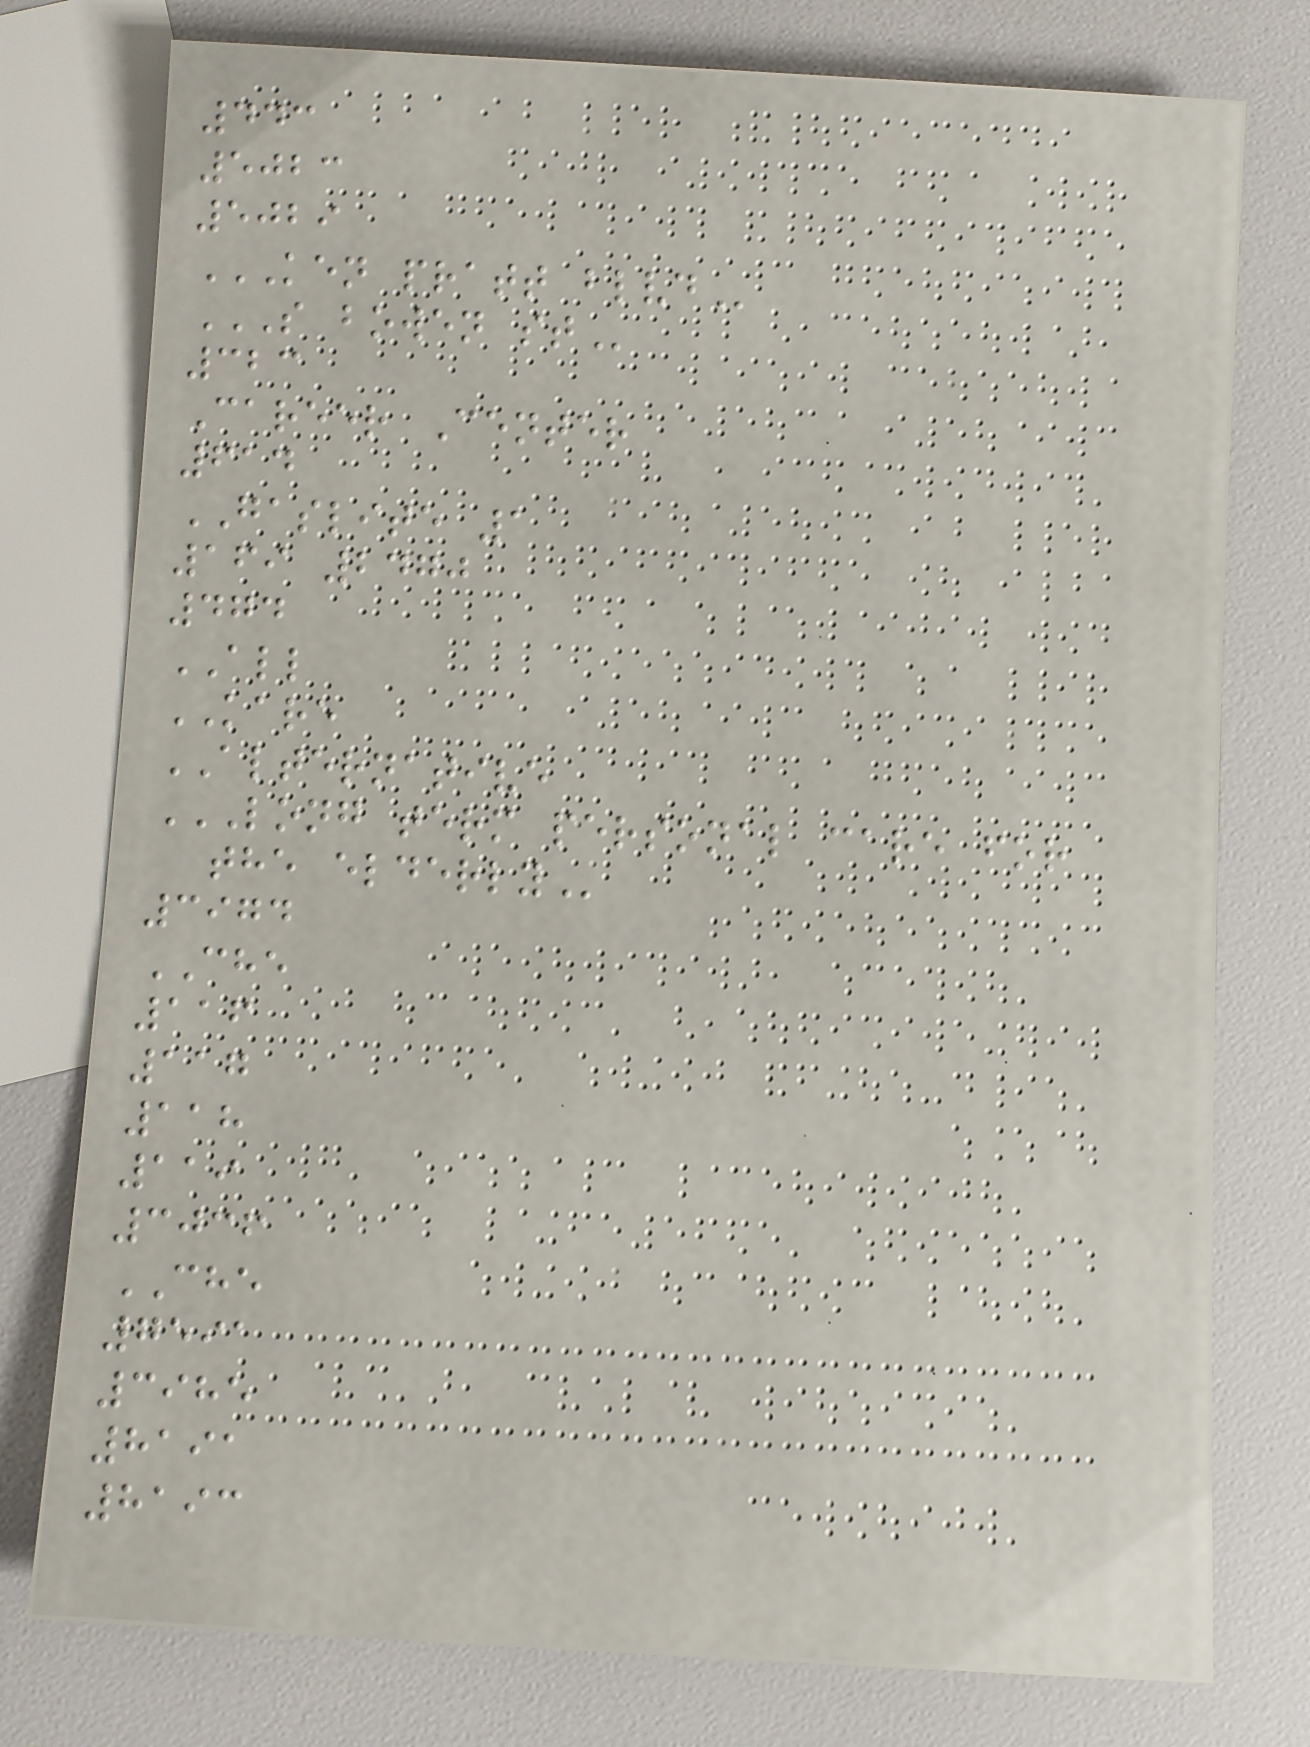443
5023
5029
KEN PRATT BLVD
S BOWEN ST
323
Career Center
614
GASLITE 1
169 2470
474
ALL
KARE
ALTERNATIVE
LONG TERM PERSONAL CARE FOR
THE ELDERLY
3974
CHE
116
117
118
119
3036
CHE
7591
3985
8191
8193
